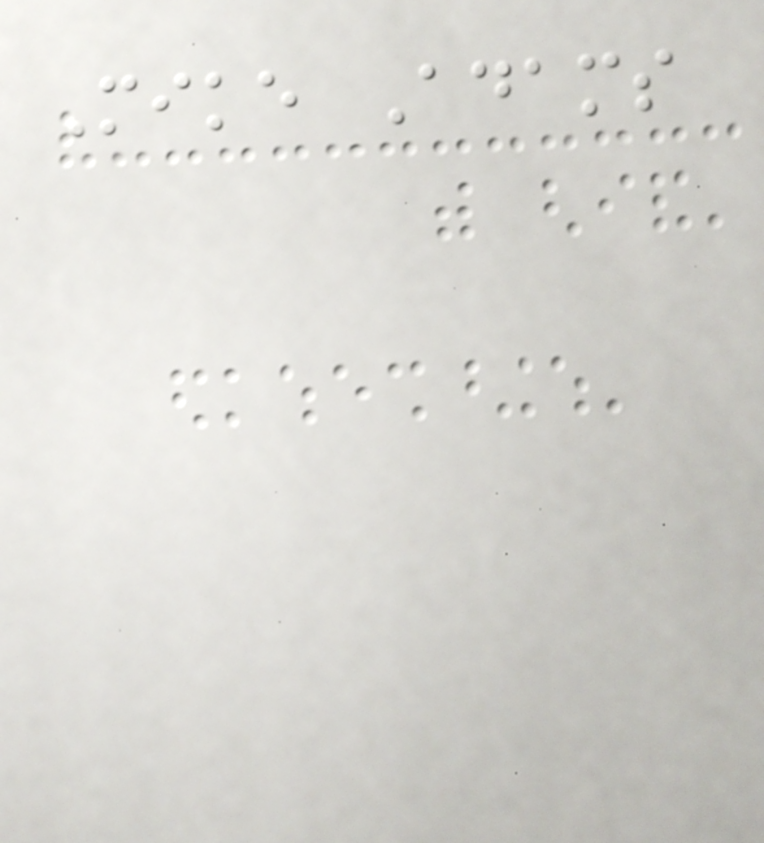Mike Adams
